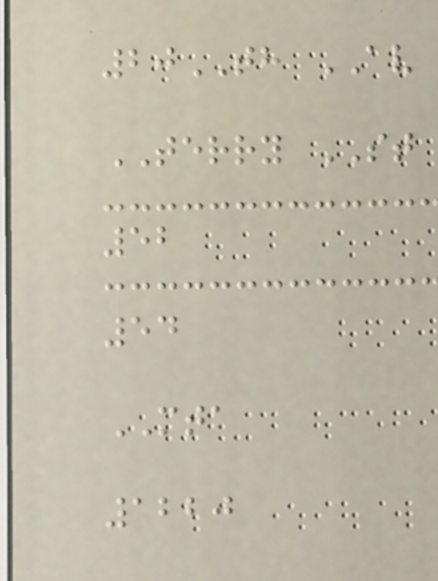20TH AV
TERRY ST
52
54
MTA
1220
